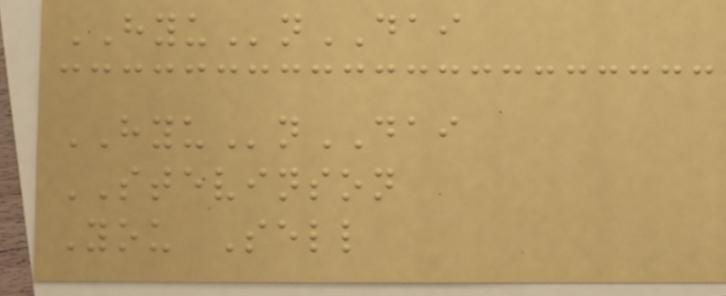HYUnDAI
HYUnDAI
STEVINSON
You Sell
